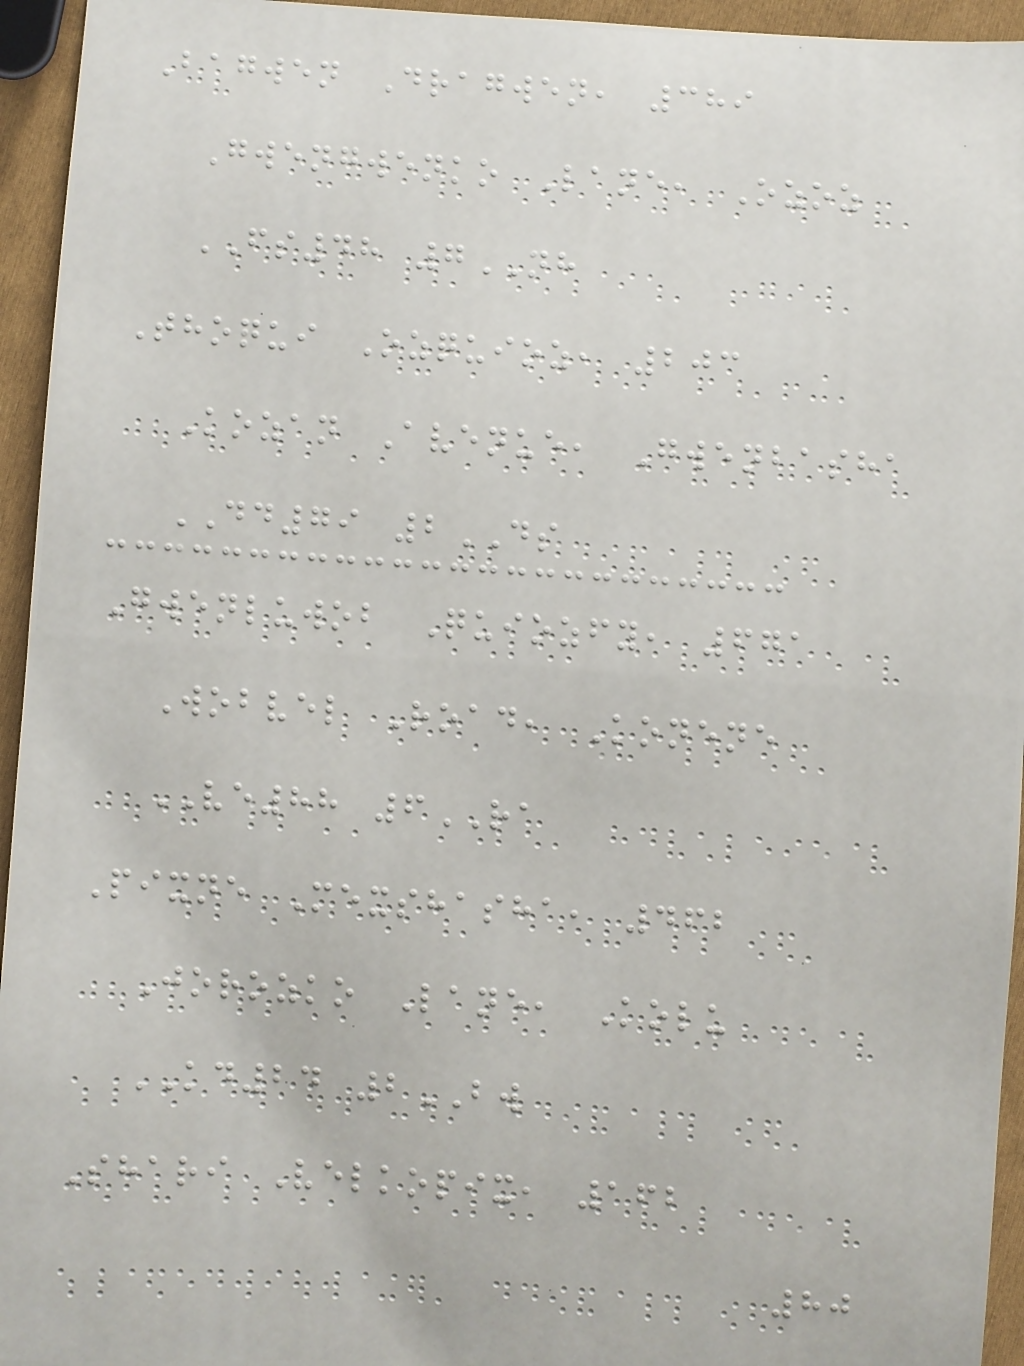Bagwen Dragwen, 389
Gwengwenko Lane, Ozoz
FS48 7NH
Thoqui Ozquioz, 203
Kozan Avenue, Gwenbasha
DD79 2DS
Gwenluwob Quiozfy, 671
Wobvel Road, Konene
VE88 6RA
Pixne Mexshasha, 462
Jorozko Lane, Kolu
KD24 2BW
Shari Velkopix, 162
80
